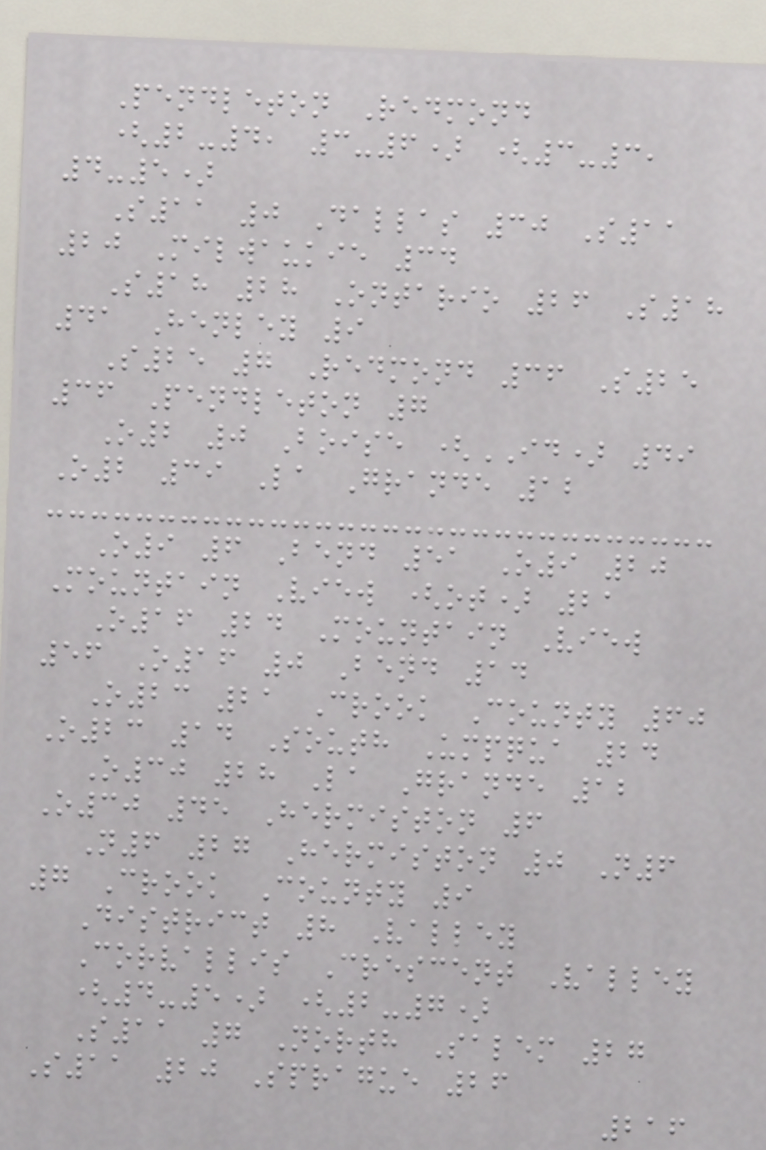Pendleton Redmond
(2-4, 3-6) (3-3,
4-5)
S11 0 Dallas 30 S11
20 Milwaukie 34
S18 28 Ontario 26 S18
41 Henley 9
S25 7 Redmond 36 S25
36 Pendleton 7
O2 0 Boise (ID) 49
O2 39 La Grande 12
O9 6 Bend 51 O9 20
Mountain View (ot) 21
O16 24 Mountain View
56 O16 0 Bend 14
O23 21 Crook County 60
O23 14 South Umpqua 24
O30 28 La Grande 12
O30 45 Hermiston 6
N6 27 Hermiston 0 N6
7 Crook County 9
District 8 Valley
Corvallis Crescent Valley
(4-5) (2-7)
S11 7 North Salem 27
S11 20 Sprague 26
216
